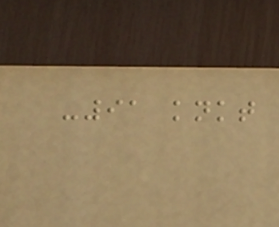-91 knkt
